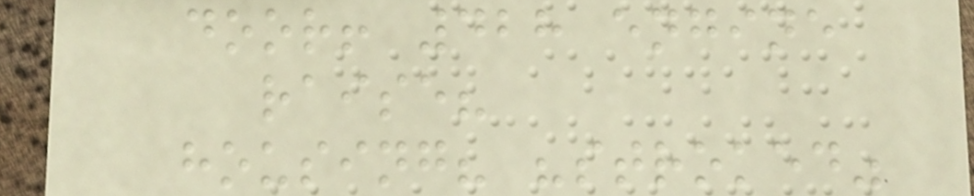door! 428 engine
raise?
housing? "stroked"
